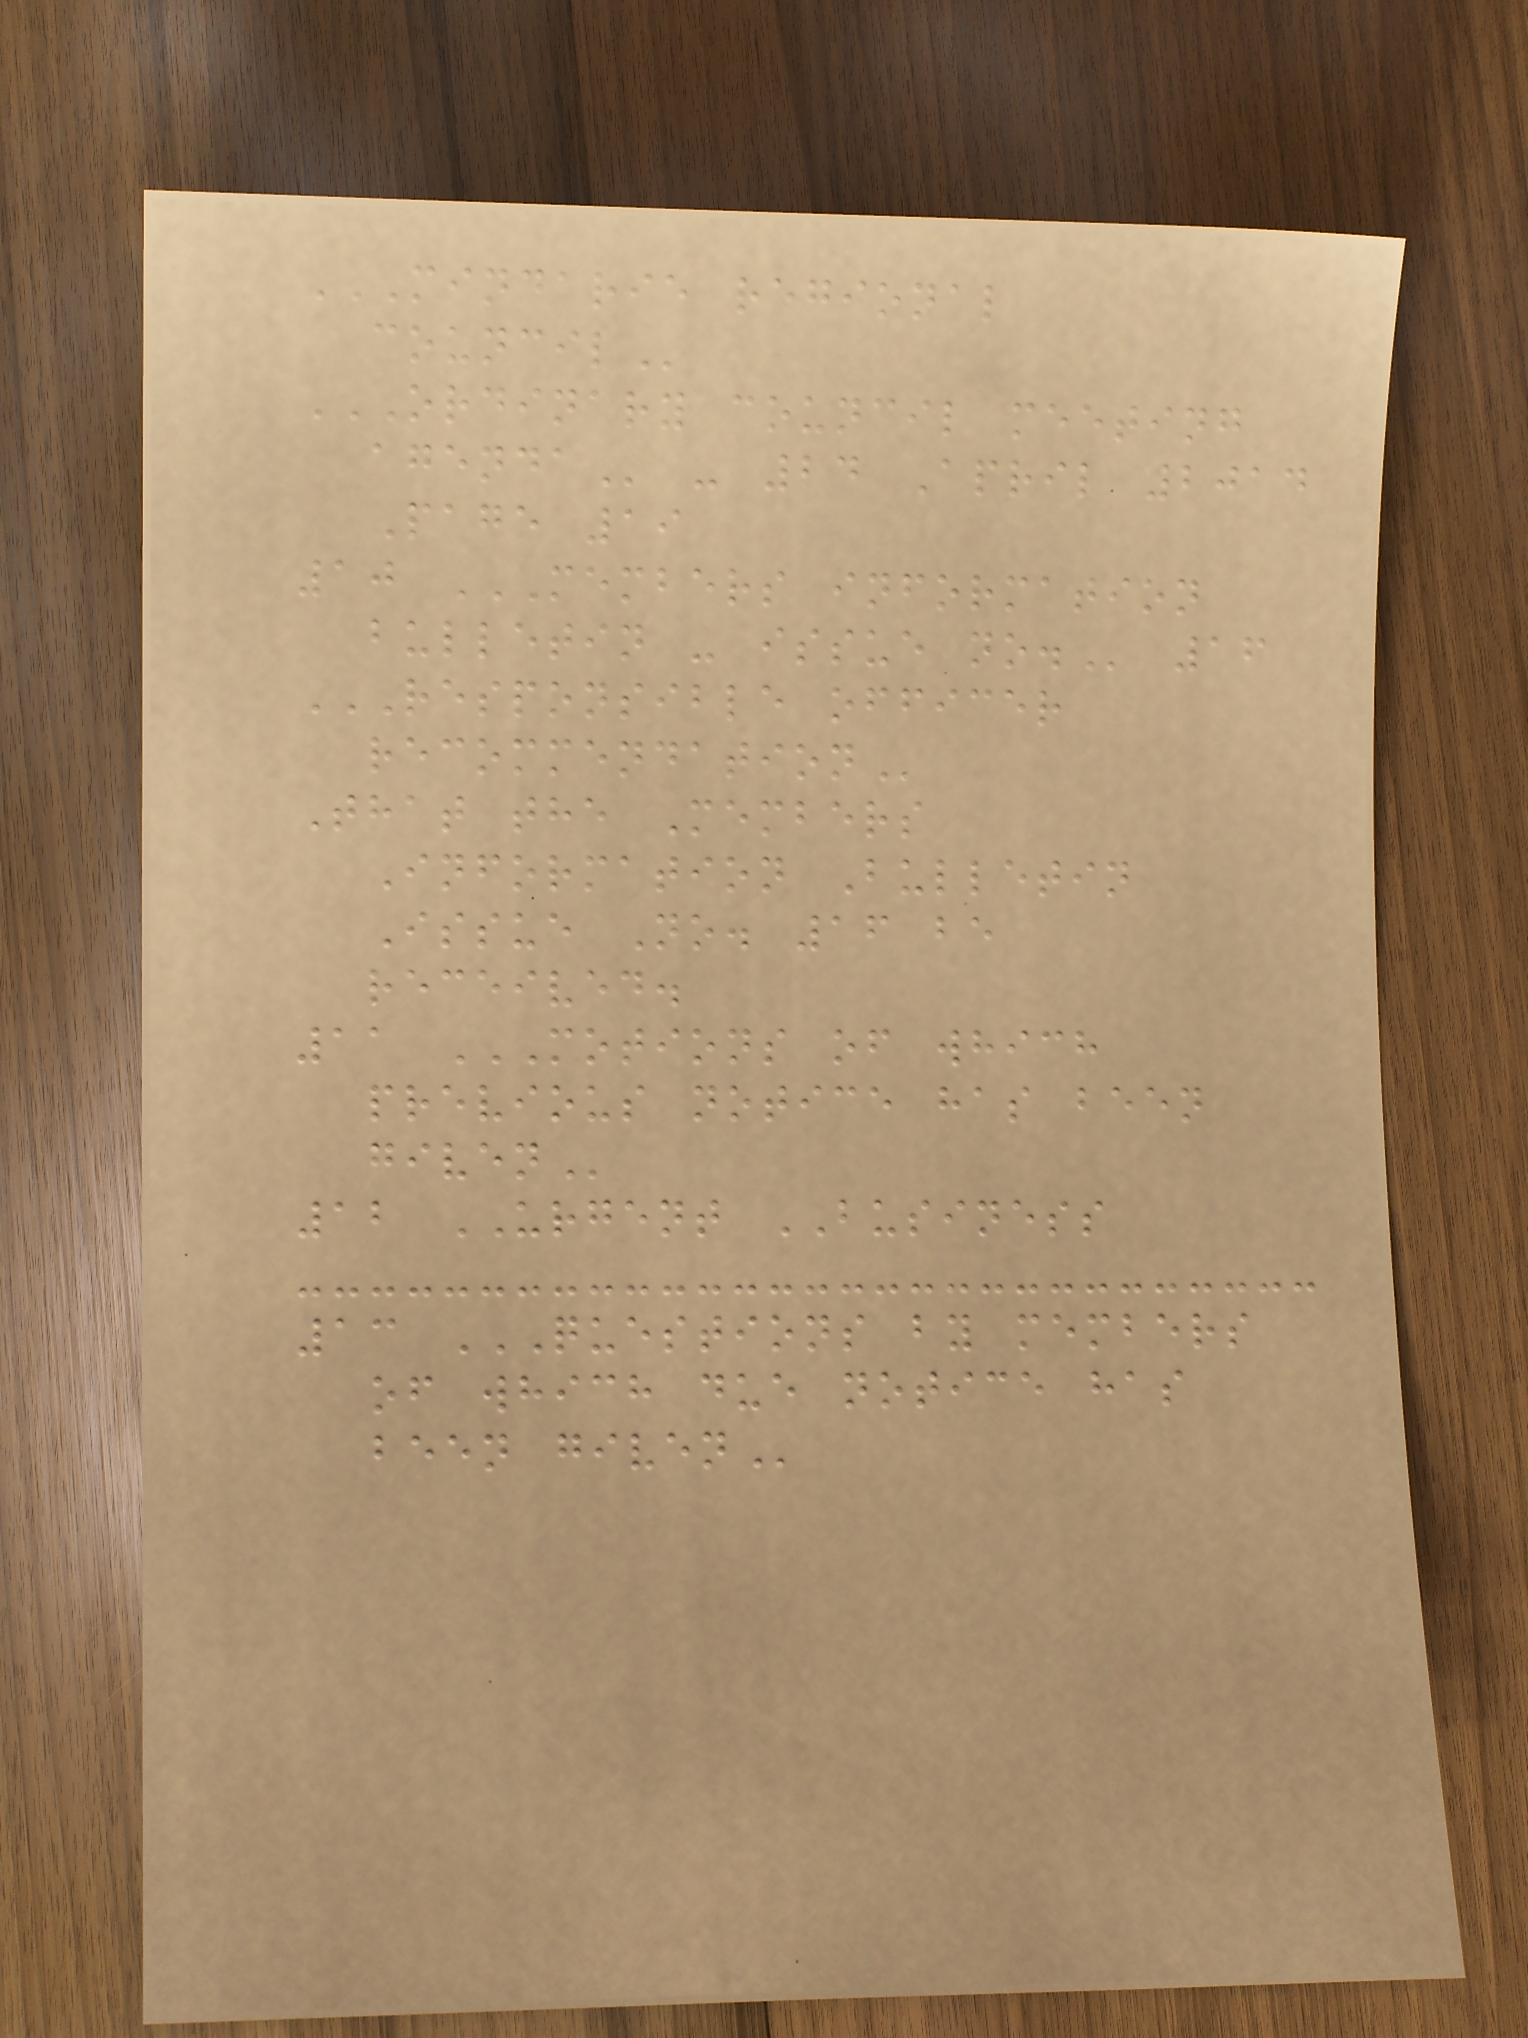MINDARIE REGIONAL
COUNCIL
ORDINARY COUNCIL MEETING
AGENDA - 24 April 2014
Page 19
10 MEMBERS INFORMATION
BULLETIN - ISSUE NO. 16
RESPONSIBLE OFFICER
RECOMMENDATION
That the Members
Information Bulletin
Issue No. 16 be
received.
11 MOTIONS OF WHICH
PREVIOUS NOTICE HAS BEEN
GIVEN
12 URGENT BUSINESS
13 QUESTIONS BY MEMBERS
OF WHICH DUE NOTICE HAS
BEEN GIVEN
